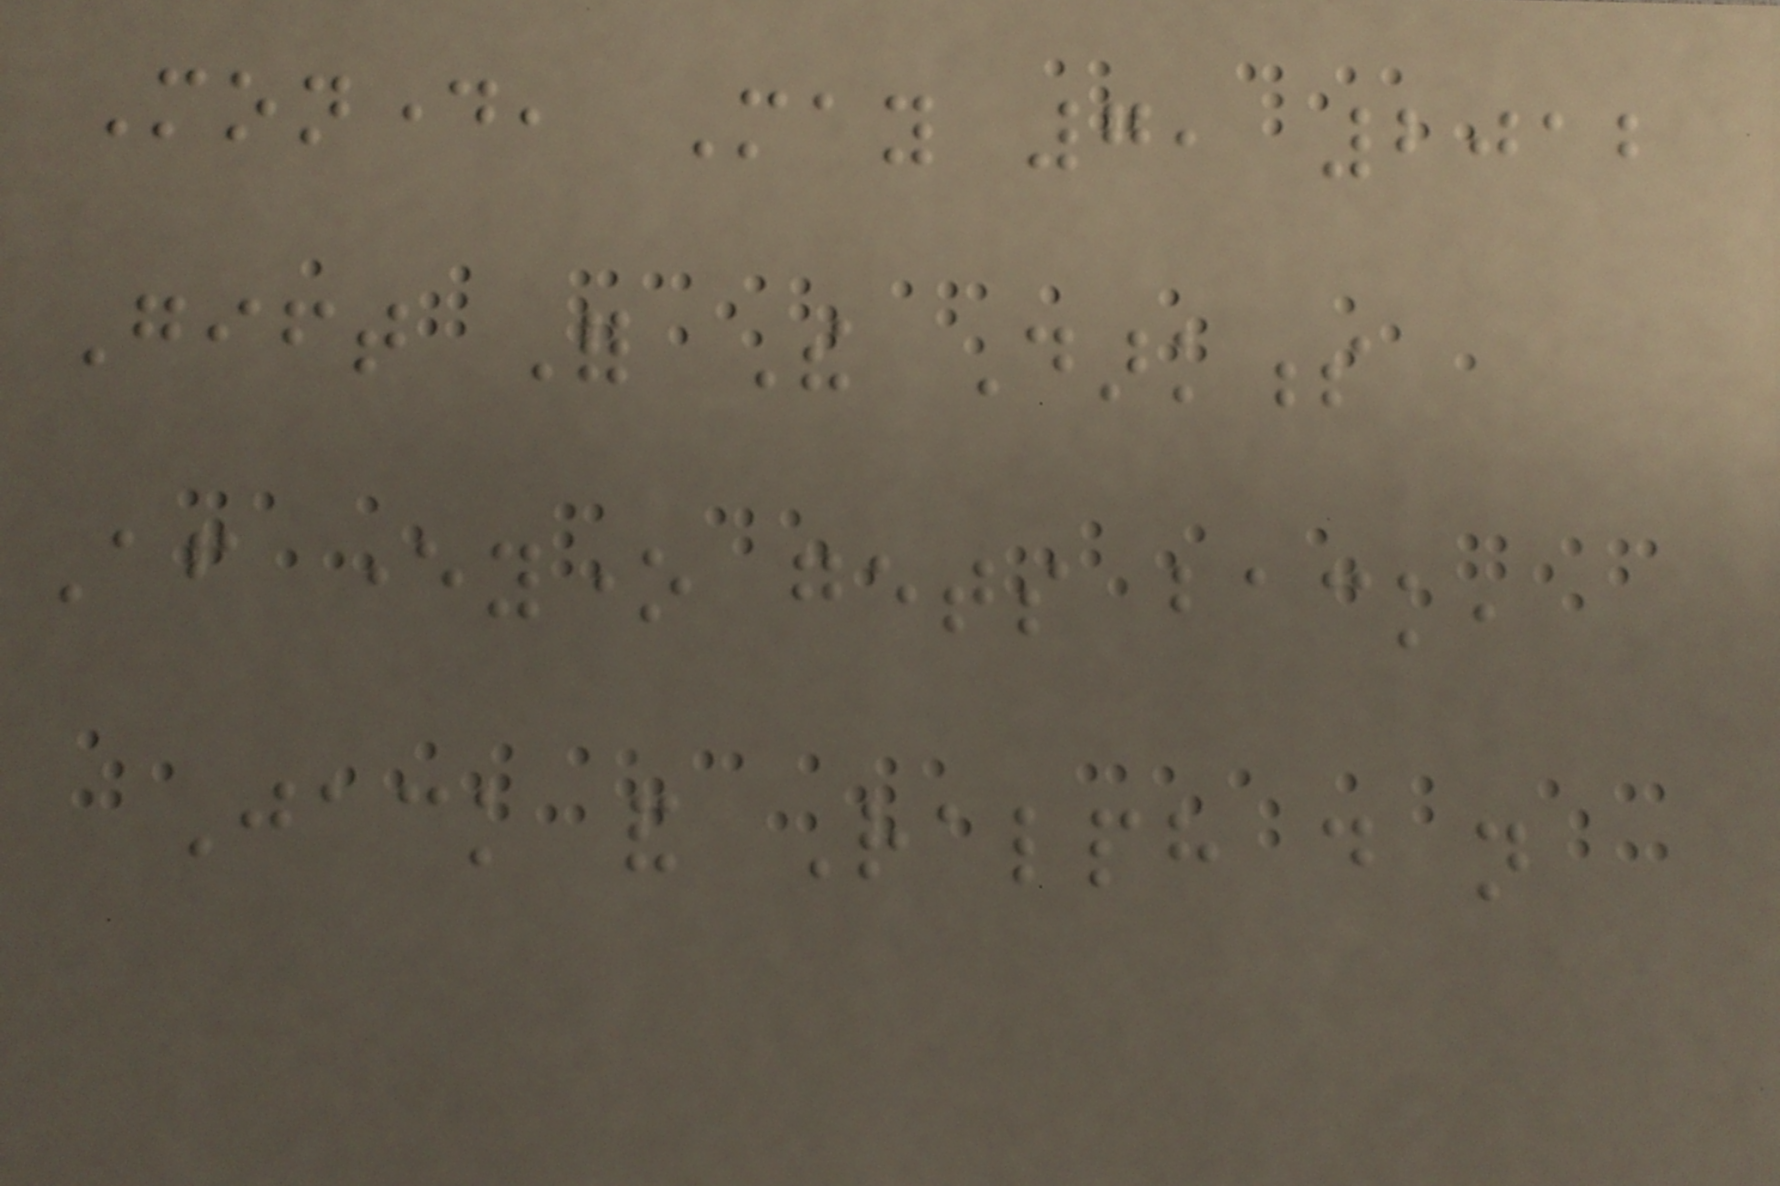Monday, May 7, 2012
Gift For The Darkness
After everyone gets back,
Jack and Ralph do not
